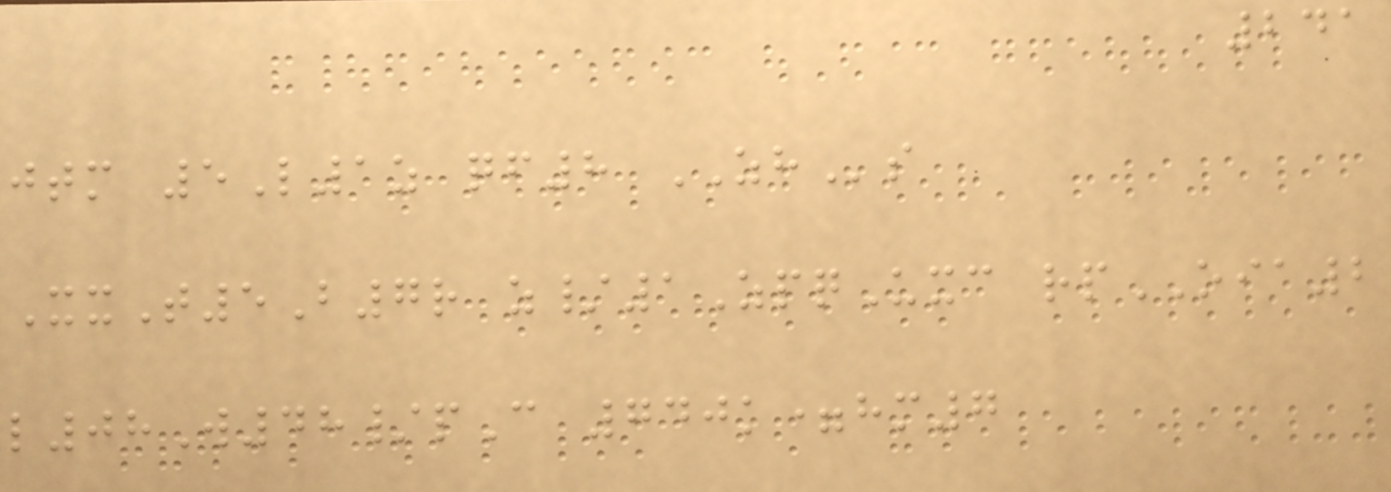241
jtm 5L1z qf8 ZHs
XxT5B7r z/1ZpqUxc rpOIA2
l08W48/pC 740k=hm7
